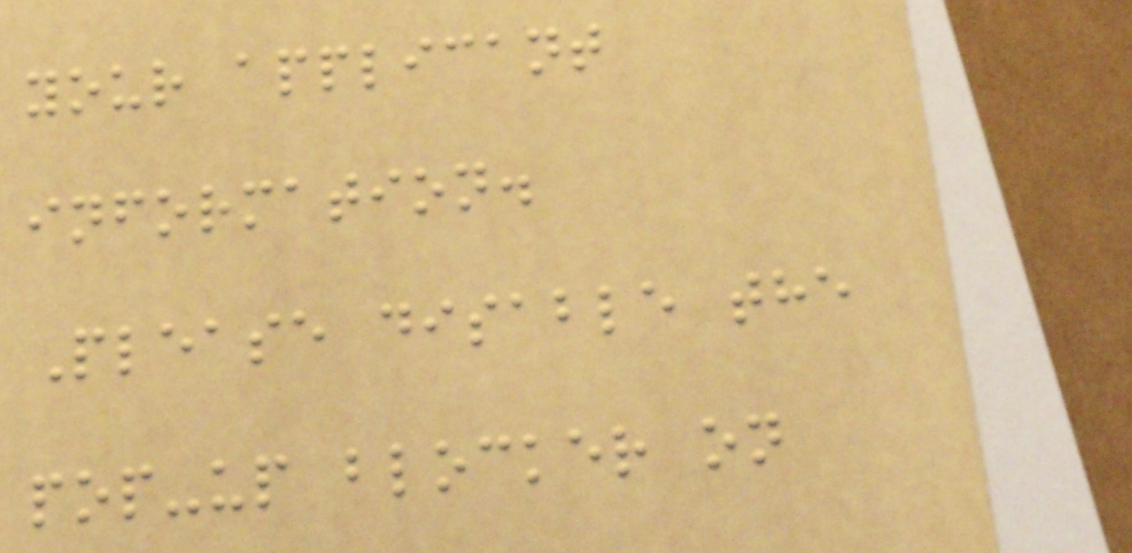your applicant
information.
Please disable the
pop-up blocker on
